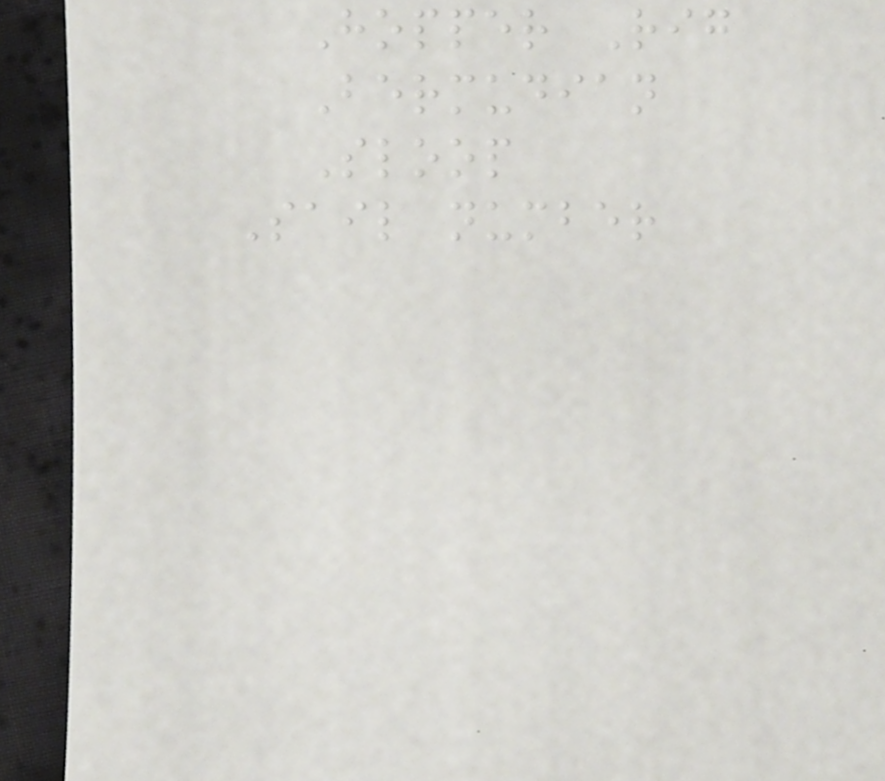Hopper Rig
Bermudian
Sloop
Sail number
